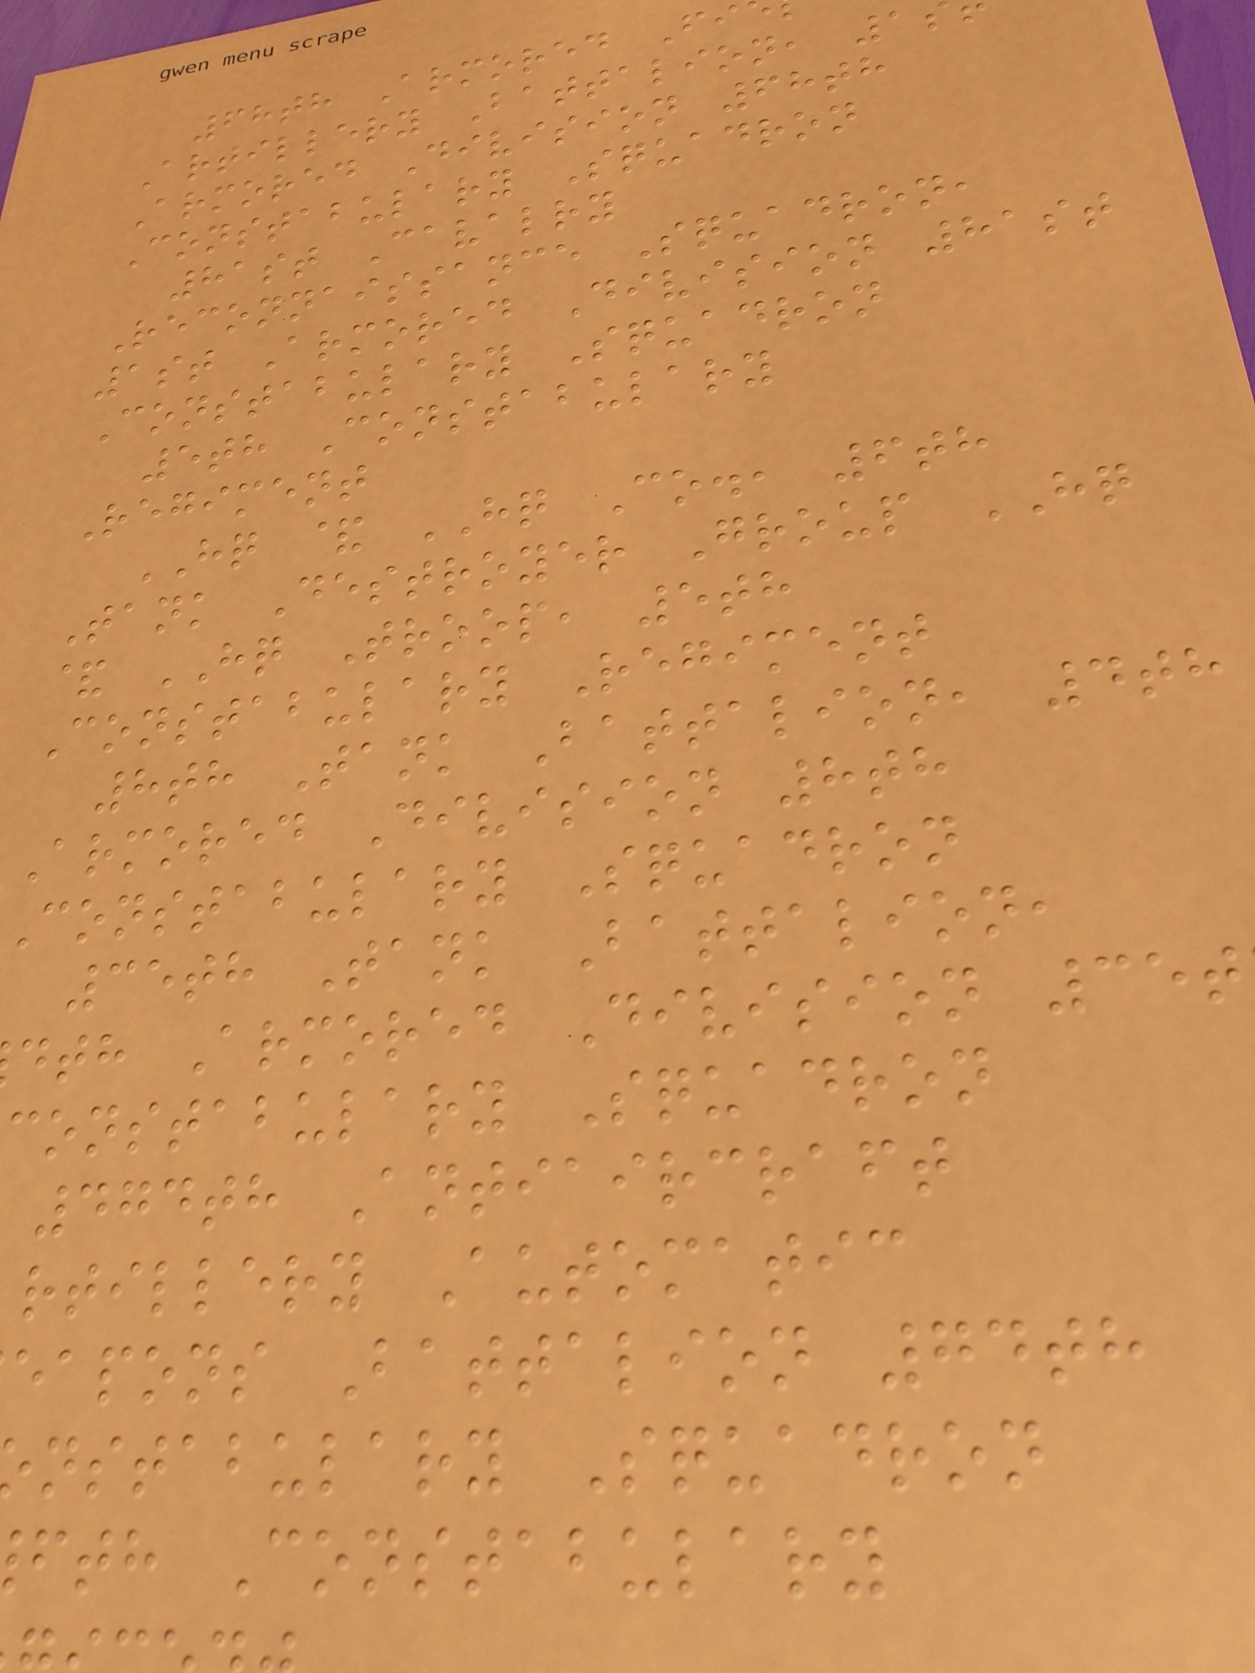68th Armored Fi
Artillery Battalion, 1
Armored Division 68th
Constabulary Squadron
81st Cavalry
Reconnaissance Squadron,
1st Armored Division 81st
Constabulary Squadron
5th Constabulary
Regiment
HQ & HQ Co., 6th
Tank Destroyer Group HQ
& HQ Troop, 5th
Constabulary Regiment
8th Tank Battalion, 4th
Armored Division 8th
Constabulary Squadron
35th Tank Battalion,
dth Armored Division 35t
constabulary Squadron
474th Antiaircraft
rtillery Automatic
eapons Battalion 74th
nstabulary Squadron
fth Constabulary
